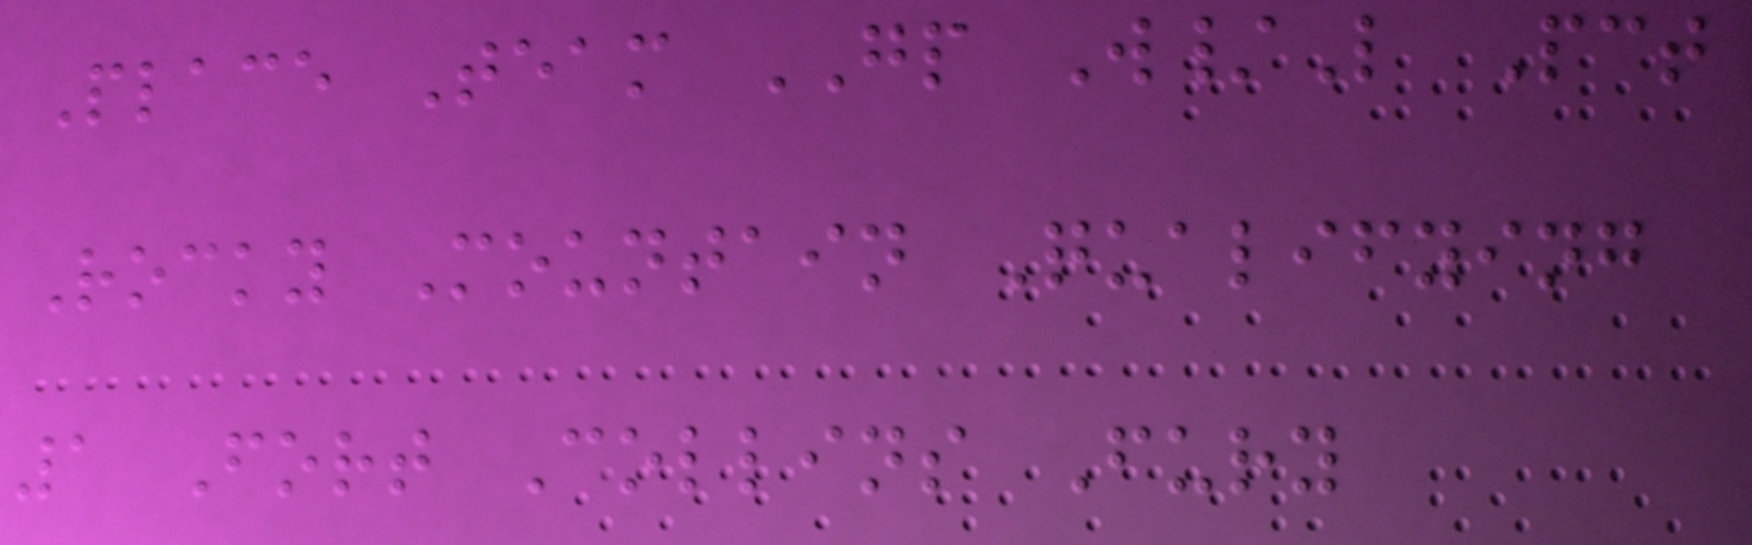Place Team GP W/L Pct
Rocky Mountain Qualifying
1 Fort Collins Fury
